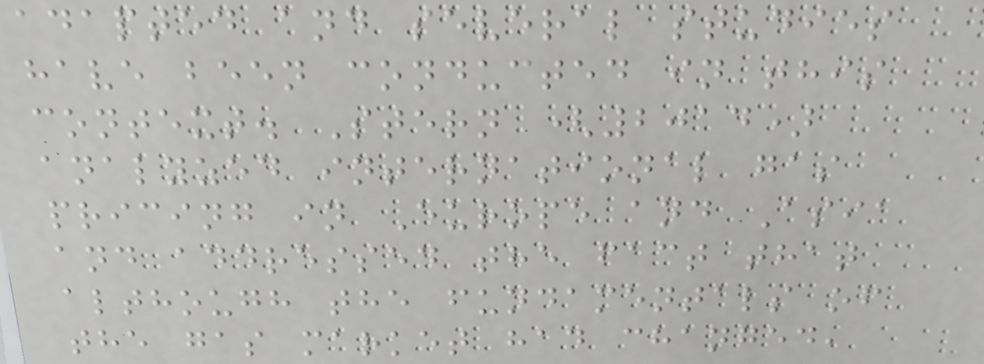adapted and several studies
have been conducted in this
context. Stern (2014)
analyzed international gas
pricing in Europe and Asia
and addressed the fact that
although the fundamentals of
the gas market had changed,
